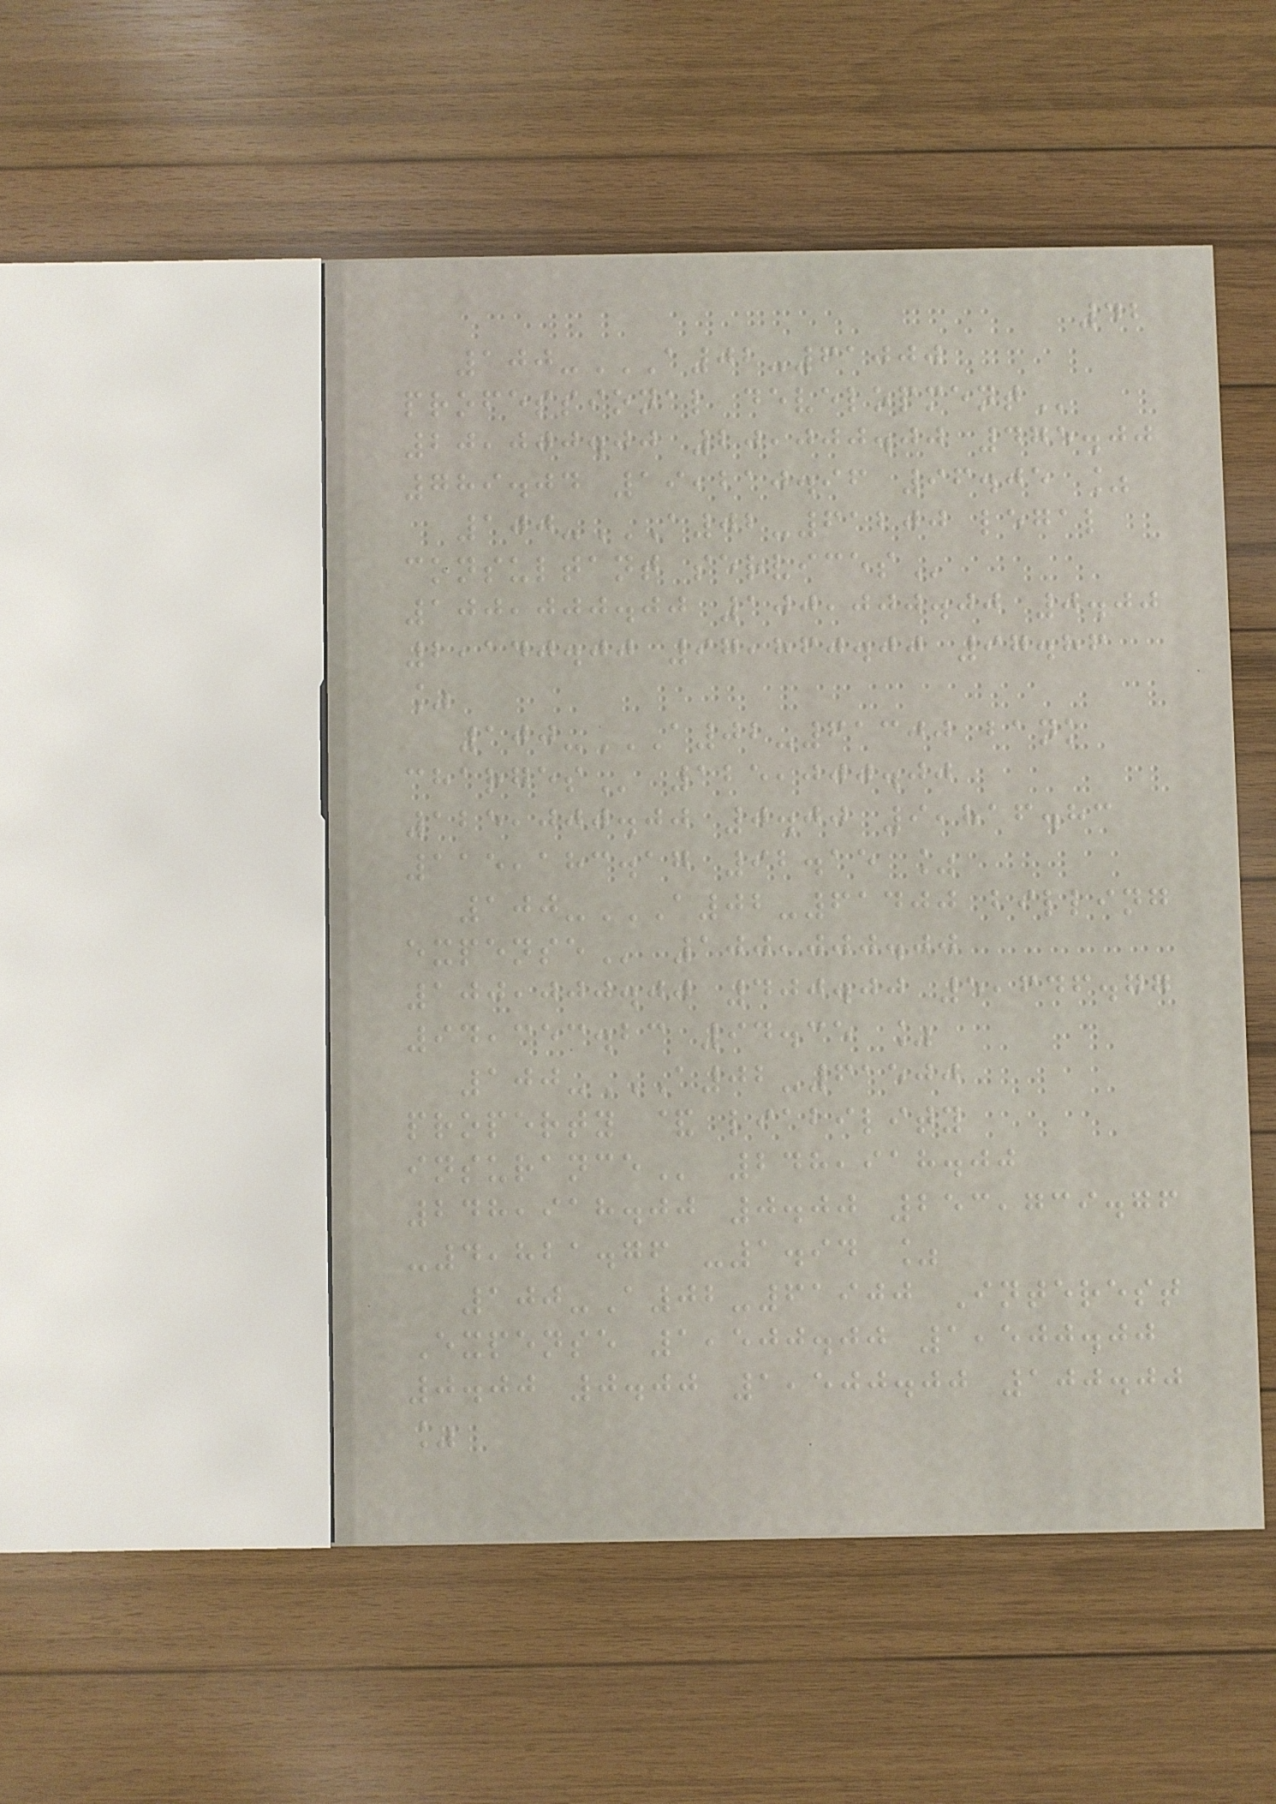42
100-A02-61000
PROFESSIONAL DEVELOPMENT
20,000.00 20,000.00 475.00
789.04 19,210.96 96.05 %
100-A02-61200 LEGAL
CONSULTANT SERVICES
100,000.00 100,000.00 0.00
2,140.00 97,860.00 97.86
%
100-A02-61300 BANK
CHARGES 125,000.00
125,000.00 0.00 9,816.83
115,183.17 92.15 %
100-A02-61400 BILLING
EXPENSE 100,000.00
100,000.00 400.00 5,646.77
94,353.23 94.35 %
100-A02-61500
PROPERTY & LIABILITY
INSURANCE 248,918.00
248,918.00 0.00 253,739.76
-4,821.76 -1.94 %
100-A02-61900 Interest
Expense 1,500.00 1,500.00
0.00 0.00 1,500.00 100.00
%
